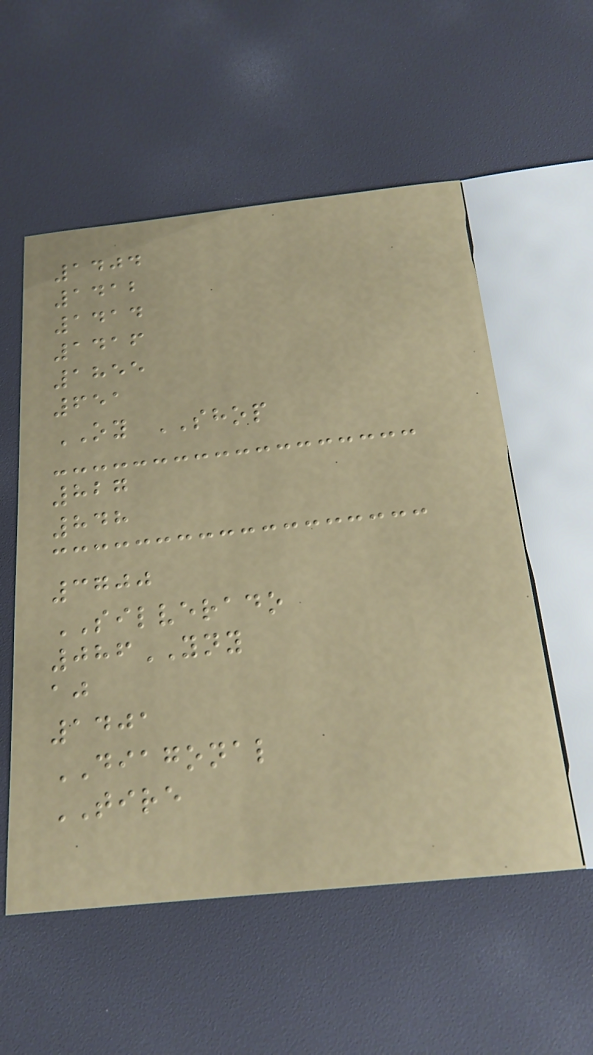1404
1412
1414
1416
1855
651
OY SHOP
827
848
3700
SILVERADO
086YNY
aj
1401
DIAGONAL
TIRE
